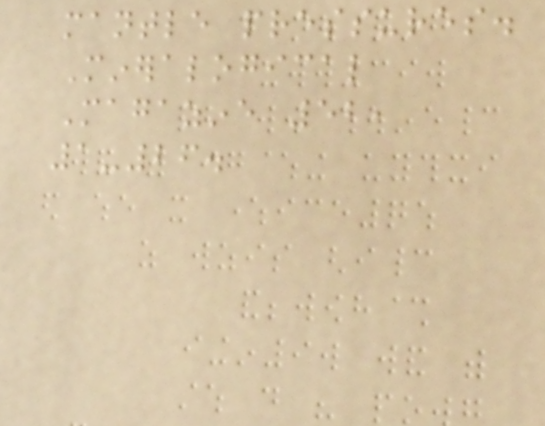mantle pressures.
Mineralogical
Magazine 52,
1-26.
